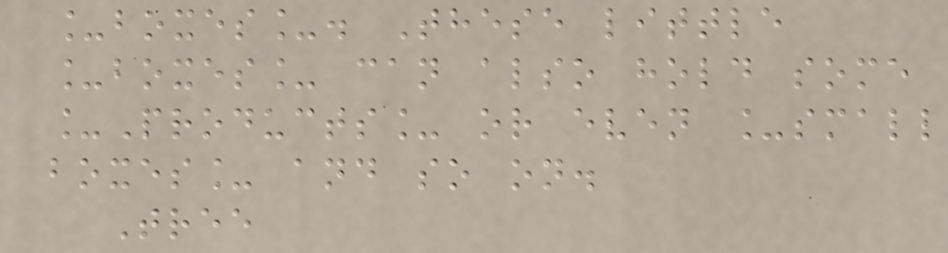_boxes_. These little
_boxes_ can also hold some
_Products_ or even _small
boxes_ and so on.
Tree
